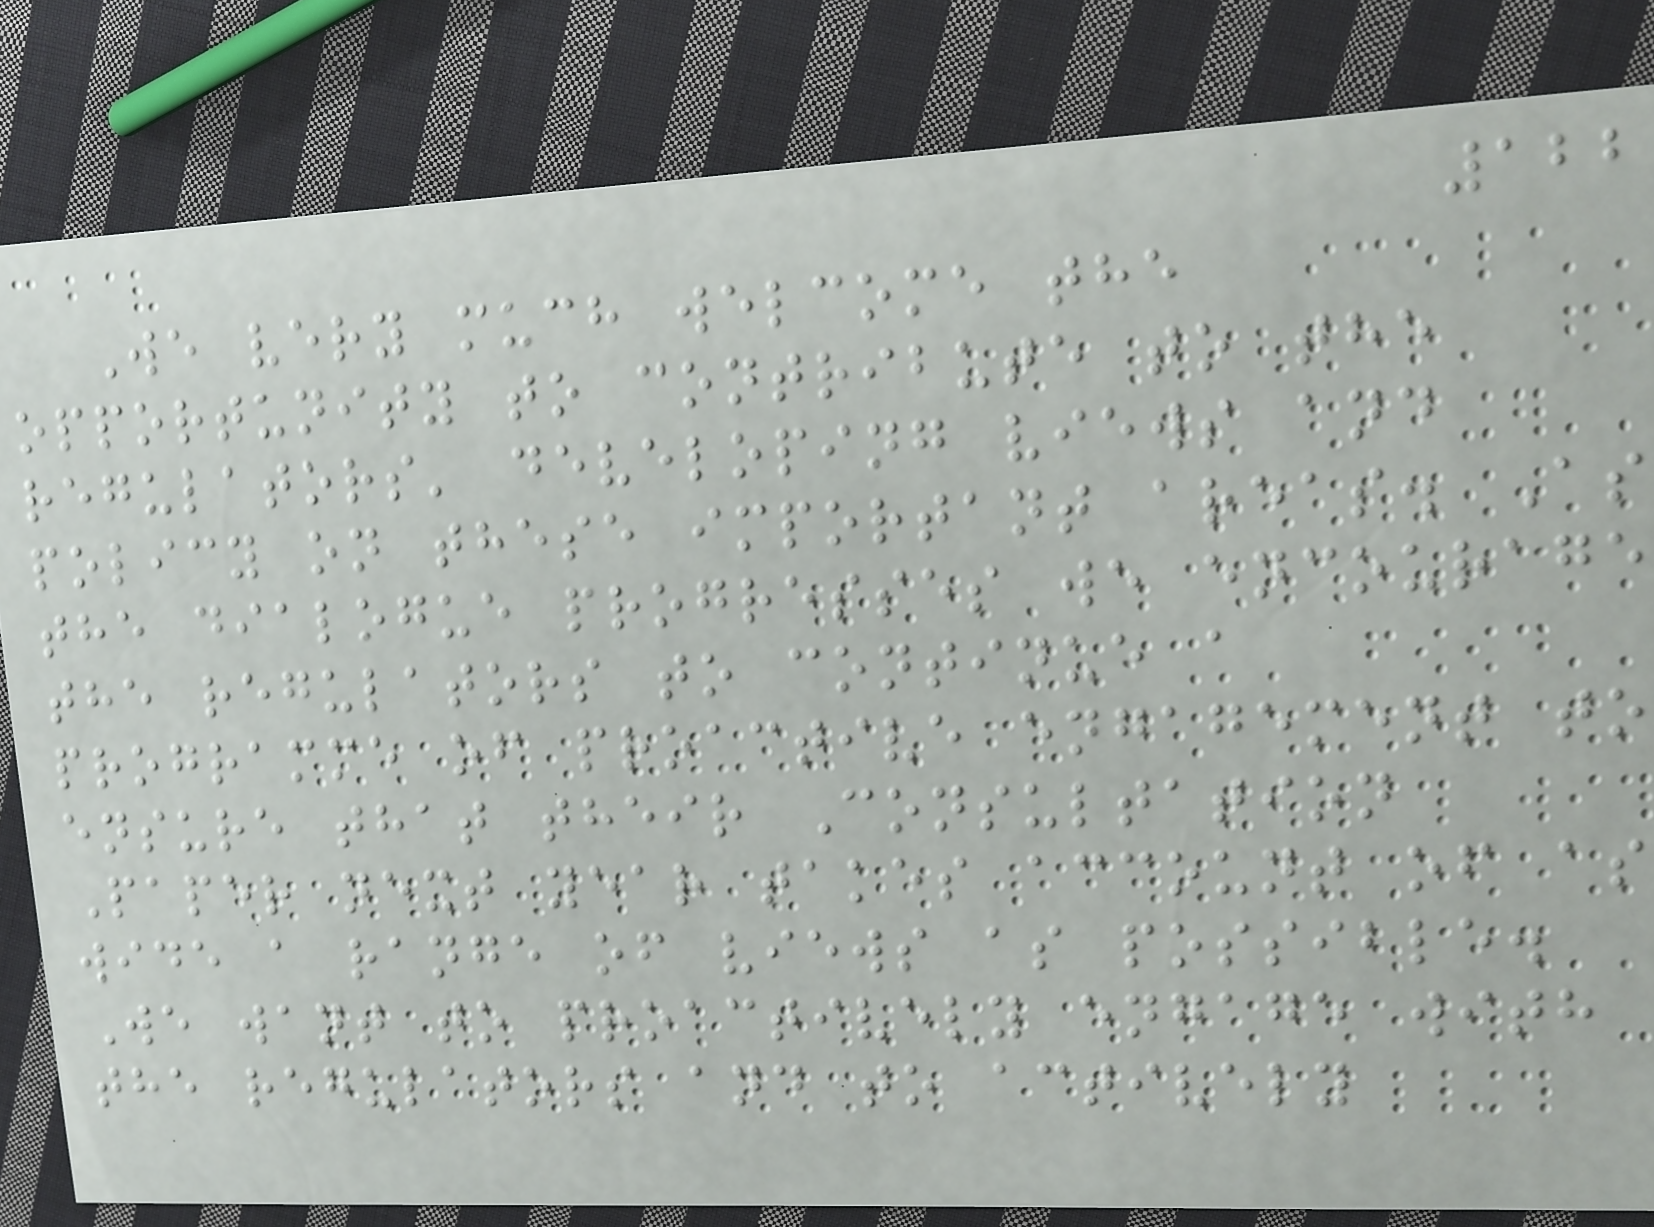122
We very much welcome the
opportunity to contribute to the
regulators' developing views and
policy on these important areas. As
the dialogue progresses we encourage
the regulators to continue a
programme of proactive engagement to
ensure that their Consultation
Paper next year takes account of as
wide a range of views as possible.
We want to proactively engage with
the regulators and to actively
